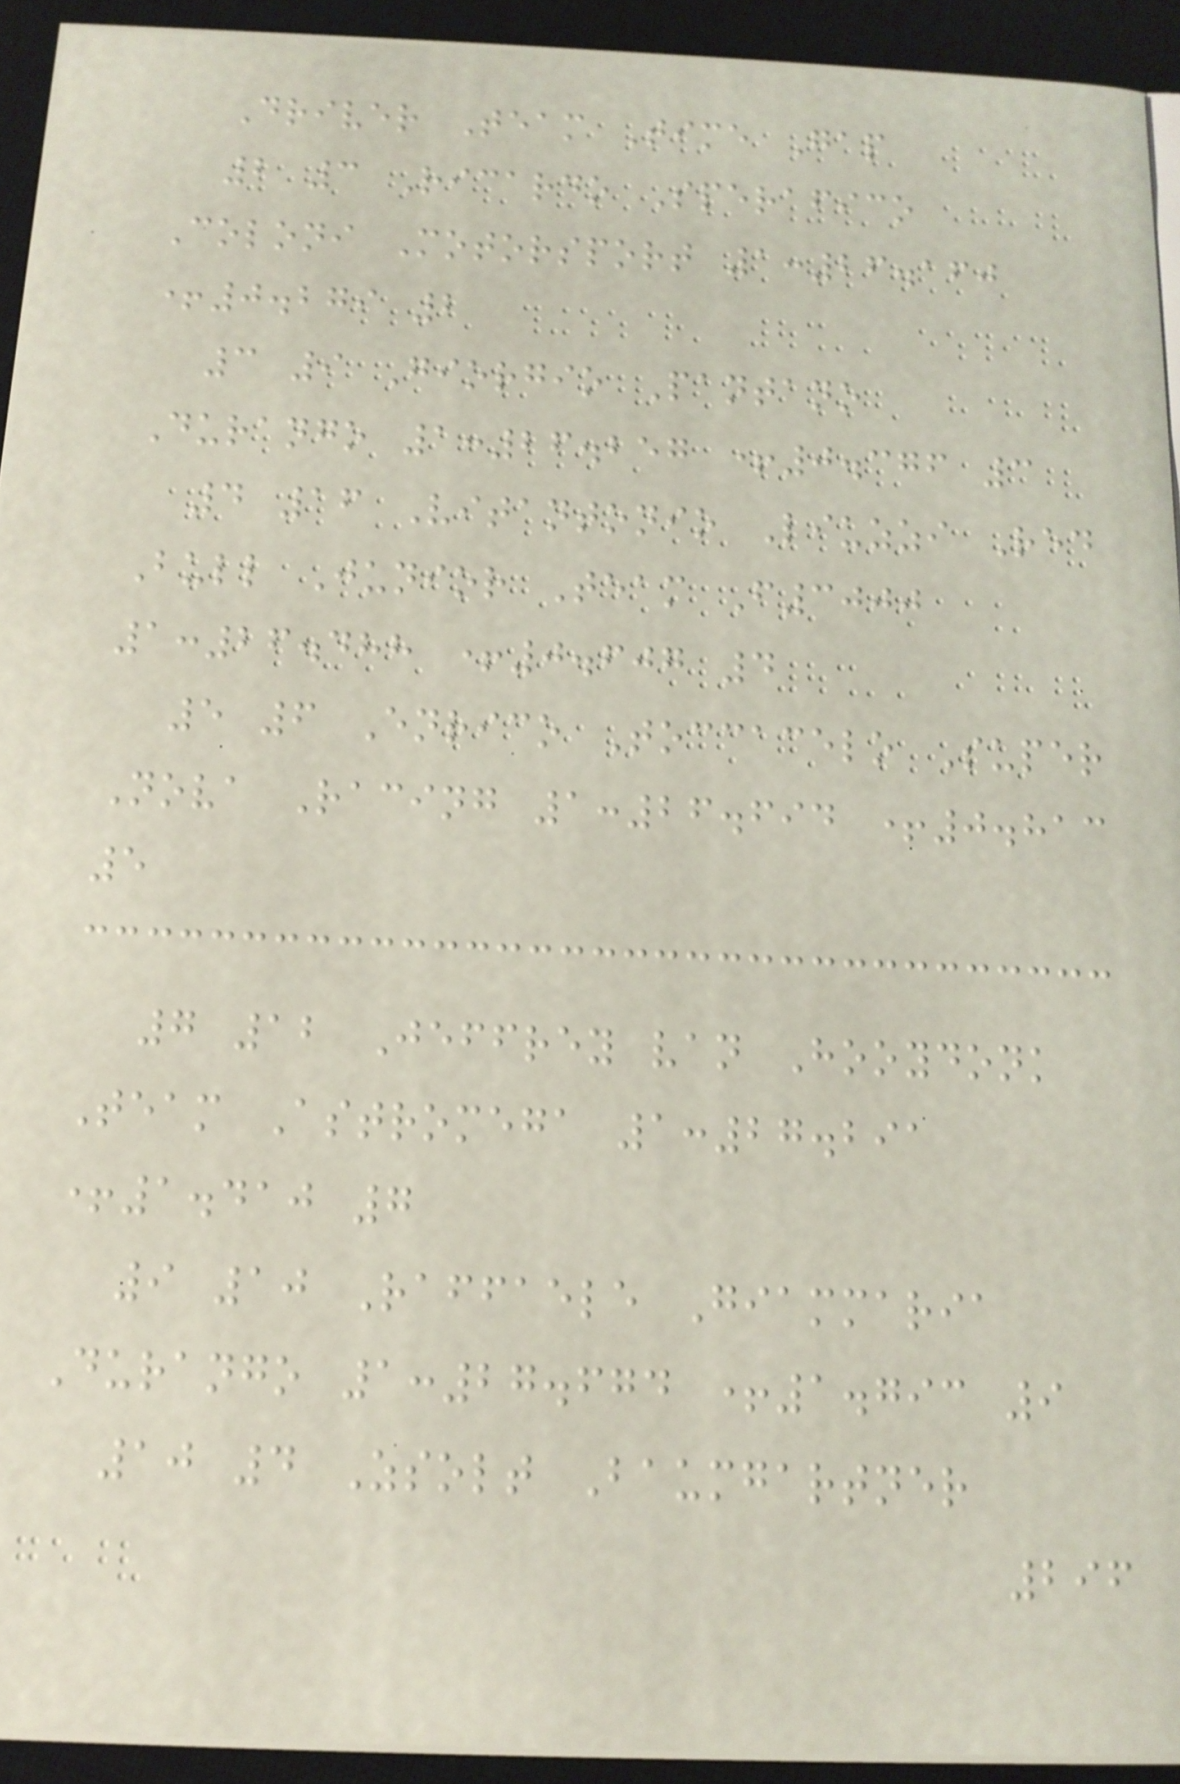Driver Team Time Gap
2 3 Ricardo Sperafico
Coloni Motorsport 1:26.160
+0.279 2
3 9 Giorgio Pantano
Durango 1:26.257 +0.376 3
4 16 Vitantonio Liuzzi Red
Bull Junior Team F3000
1:26.488 +0.607 4
5 6 Enrico Toccacelo Super
Nova Racing 1:26.694 +0.813
5
7 12 Jeffrey van Hooydonk
Team Astromega 1:27.291
+1.410 7
9 10 Raffaele Giammaria
Durango 1:27.674 +1.793 9
10 4 Zsolt Baumgartner
296
